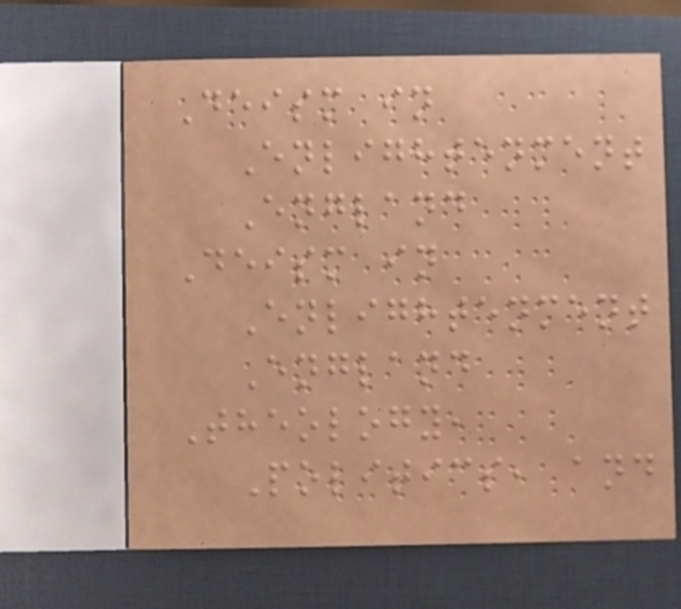Deism in
Enlightenment
England
Deism in
Enlightenment
England
Theology,
Politics, and
